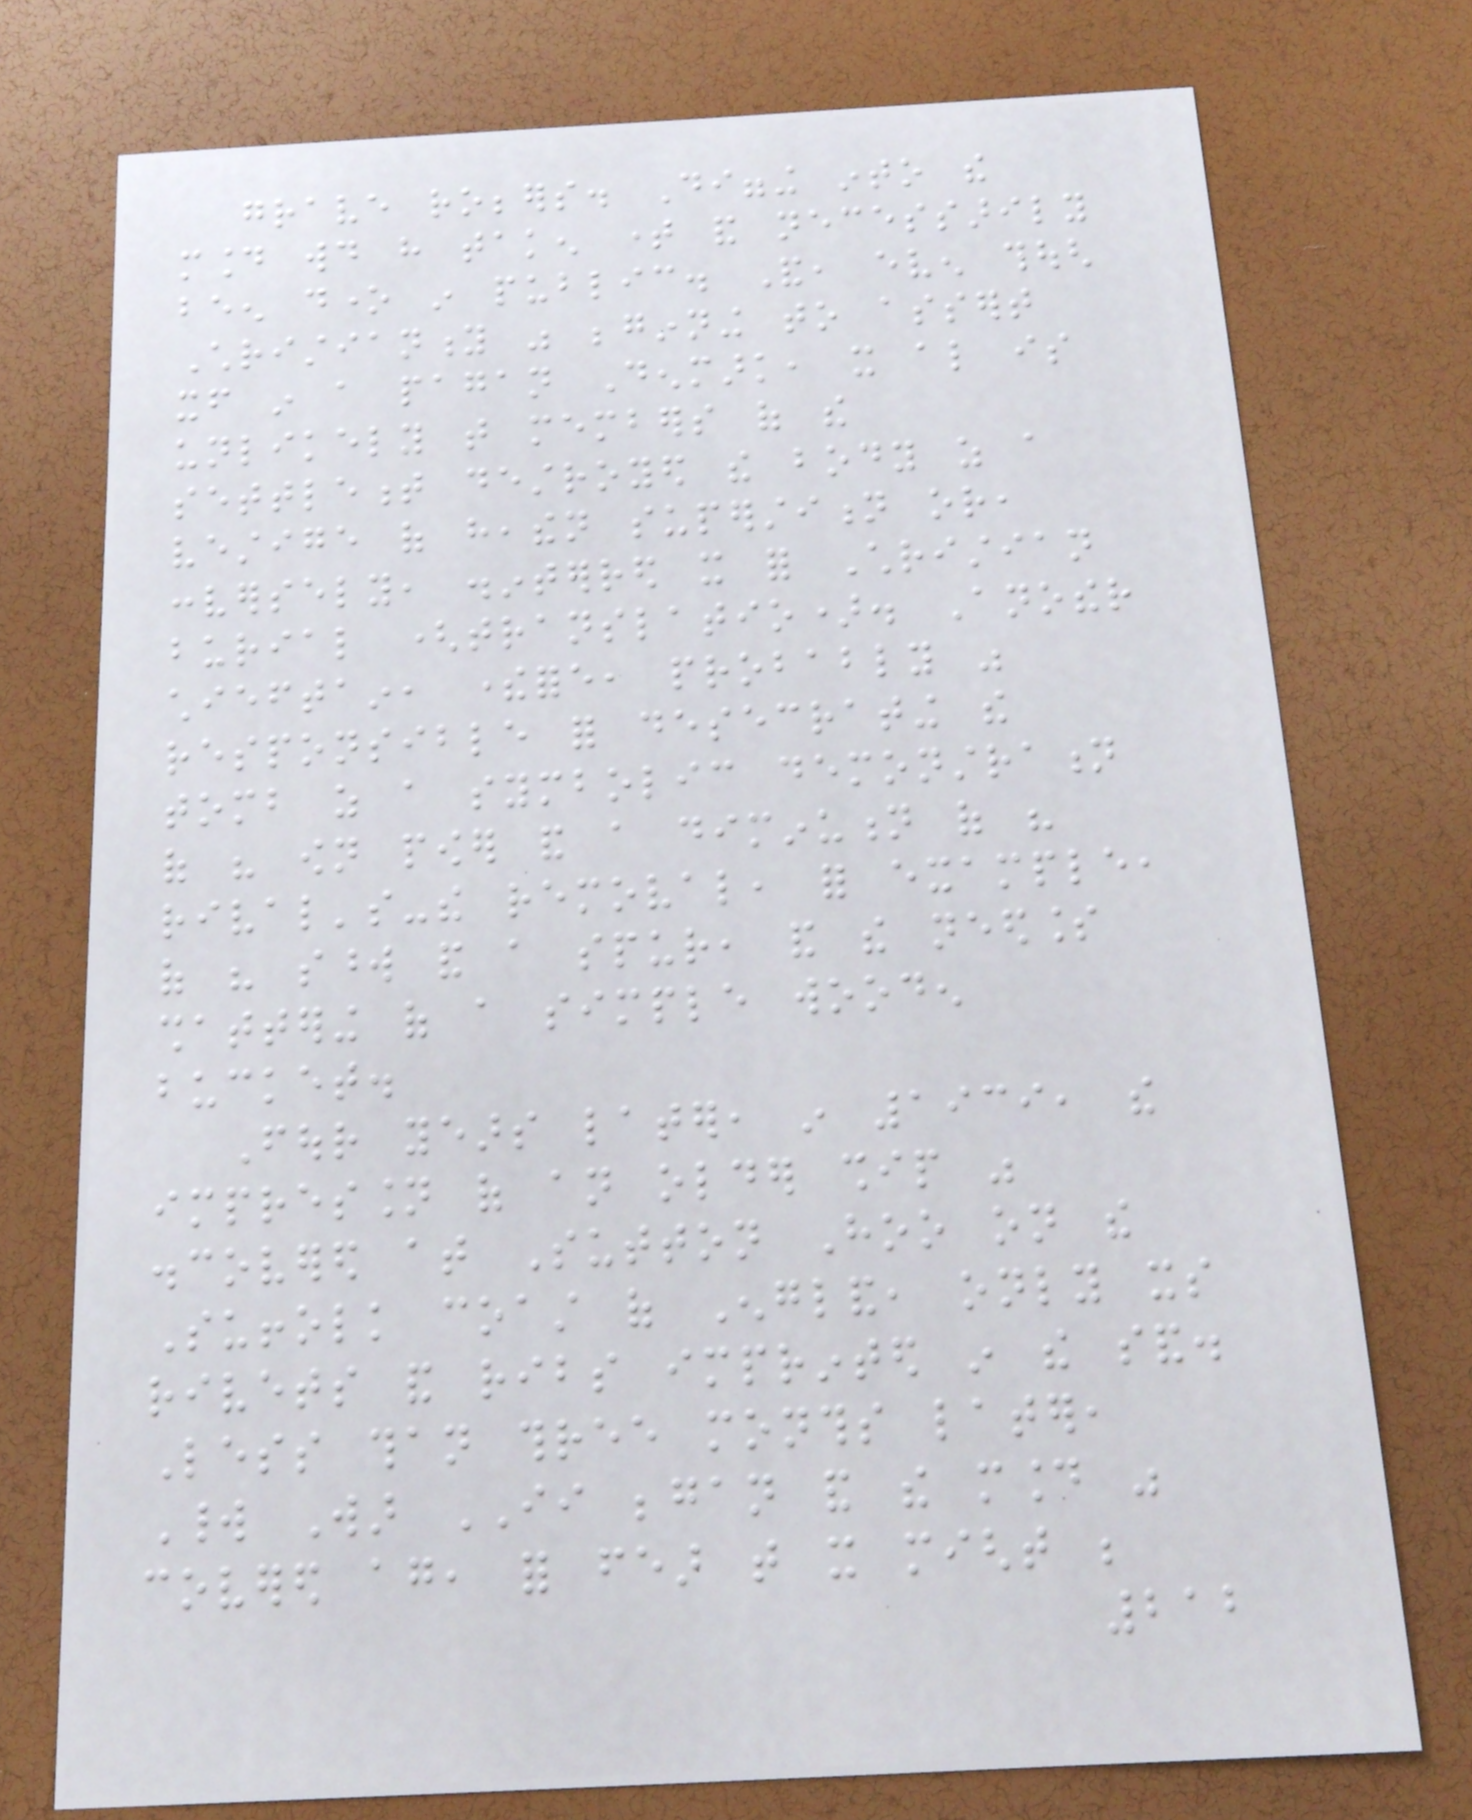grave robbers. Digging into the
mound would have taken time and necessarily
been done in public. And, even though
Christianity was beginning to assert
itself in a pagan Denmark, it also is
unlikely that members of the
settlement destroyed the body as a
vestige of heathen superstition or,
conversely, disinterred it for Christian
burial (translatio). Another
chieftain, therefore, probably was
responsible for desecrating the
tomb as a symbolic demonstration
of his own power and a diminution of his
rival's-the removal, for example,
of his sword and a spur, and the needless
shattering of a simple wooden
bucket.
Four years later, in 1939, the
impression of an older ship was
discovered at Sutton Hoo on the
Suffolk coast of England, only its
rivets and ribs imprinted in the sand.
Less than three months later,
World War II began and the mound was
covered again, for fear that it might be
212
